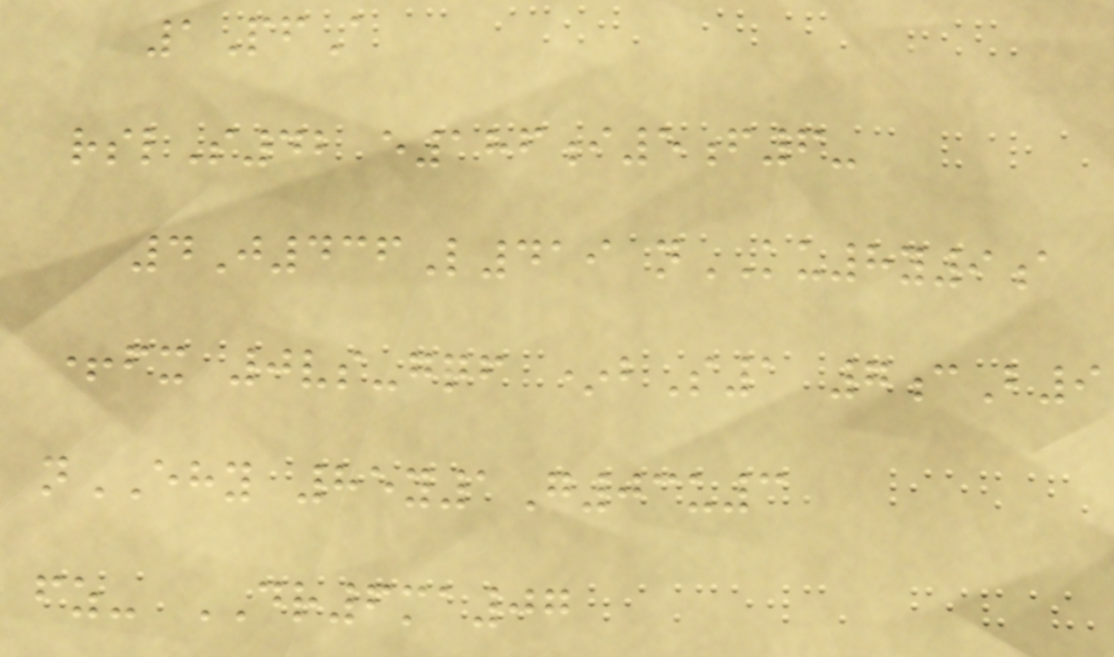1PfA
rslS42 e186i5f6-
4J436L419 nKU8y9a
+fx 0vs-gqf *bS1 7cB9
nEHY 85y1G03u3
fz- DR6ma07
